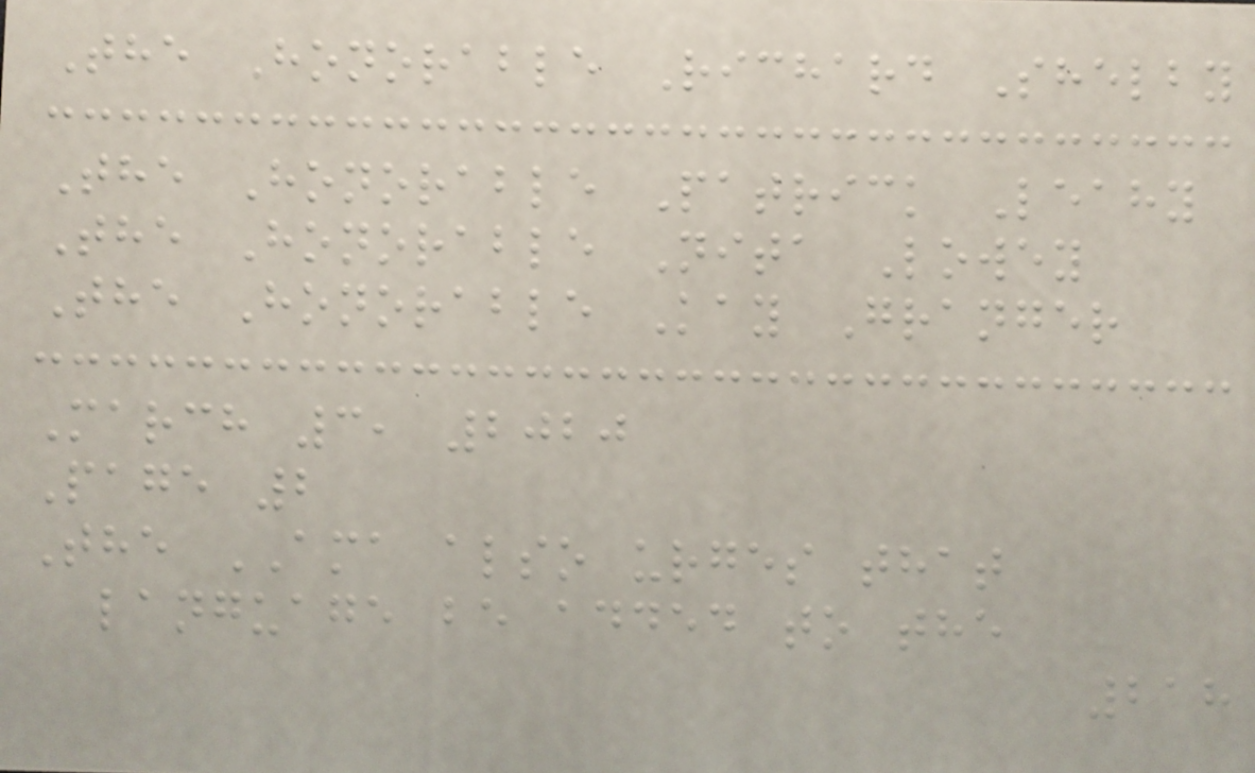The Honorable Richard Shelby
The Honorable Patrick Leahy
The Honorable Nita Lowey
The Honorable Kay Granger
March 3, 2020
Page 2
The AMA also urges that
language be added to the
218
